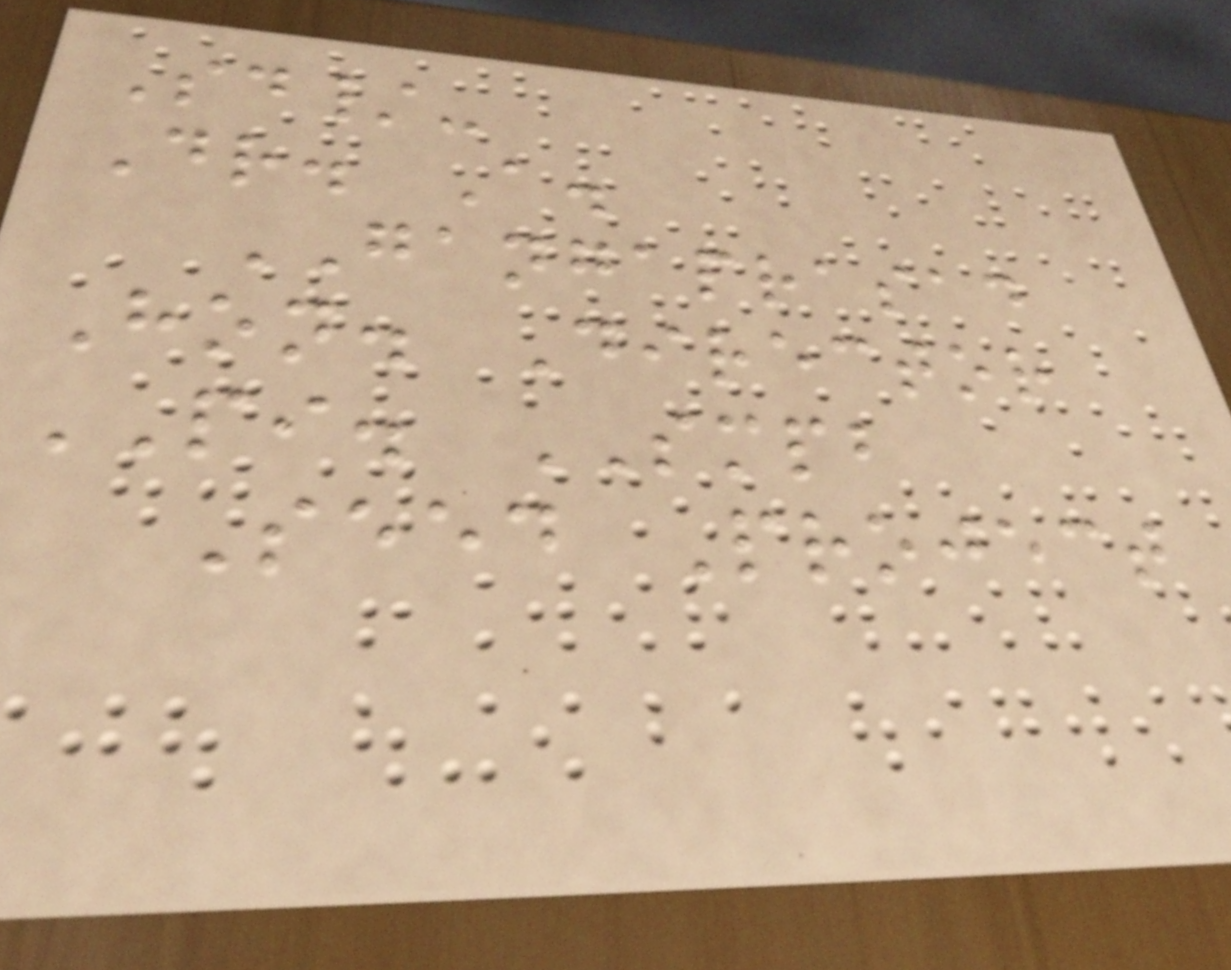Sd/-
Dr. A.
GANGAPRASAD
Hon. Director
PI. SMPB
Seed Project
